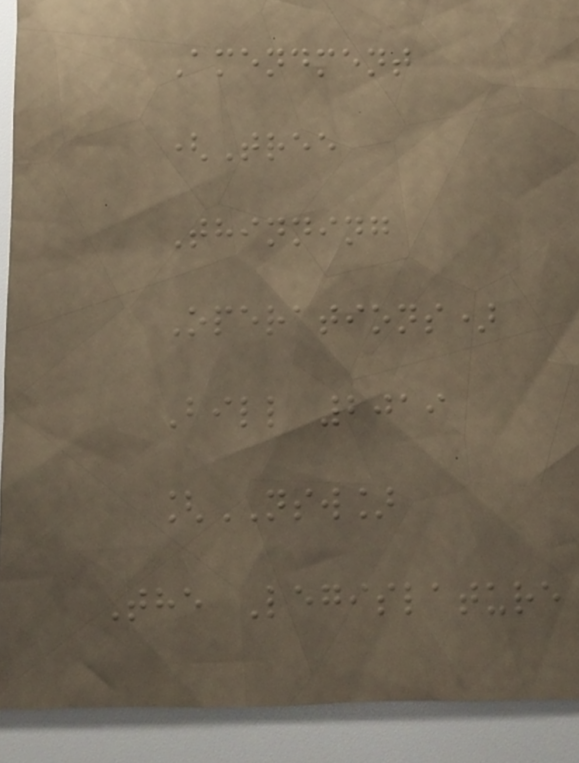Amendment
(Tree
Thinning
Operations)
Bill 2019
[NSW]
The Legislature
